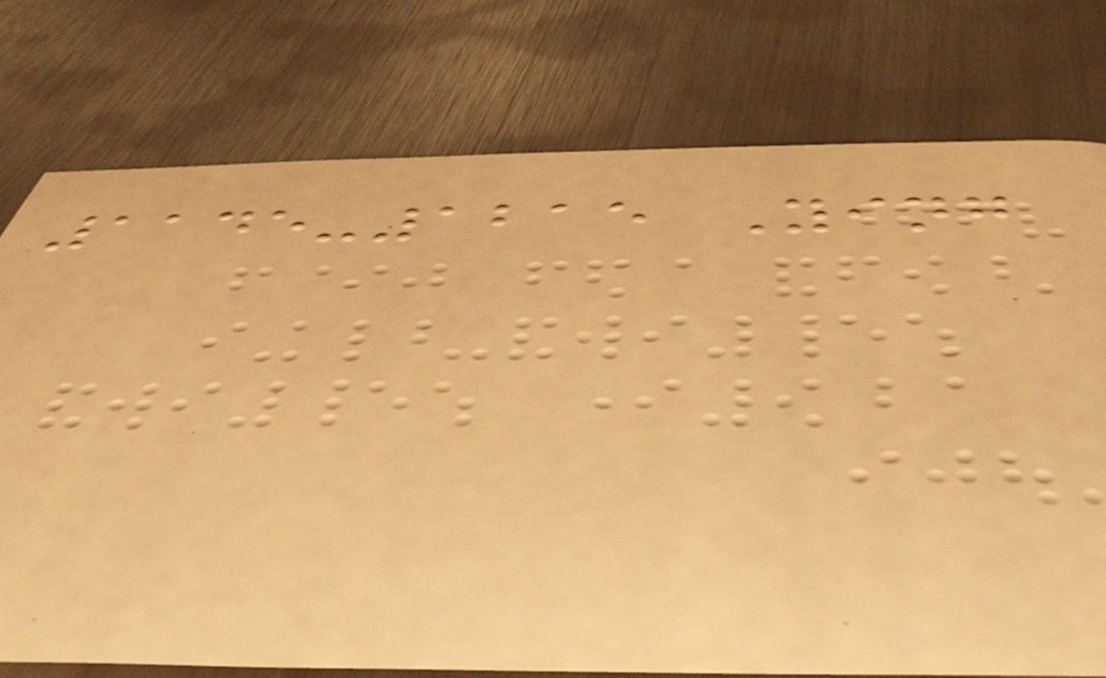1145-1215 Ying
